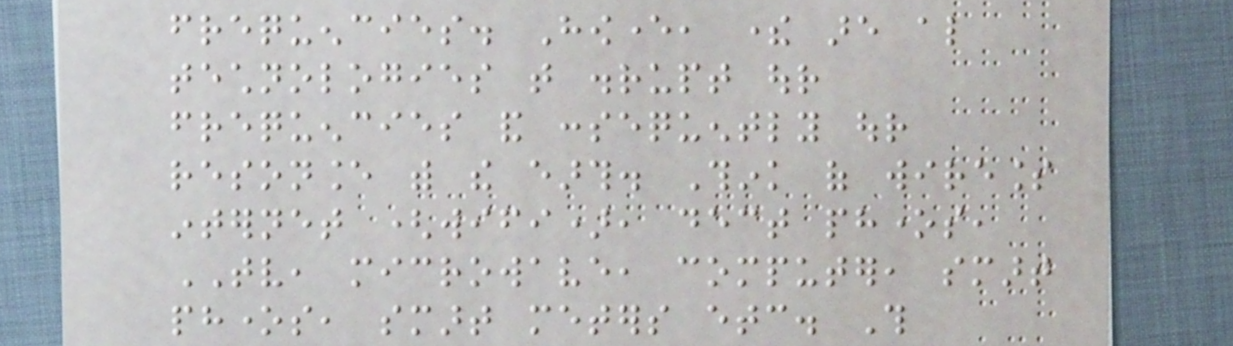frequencies. However, there are also
technologies that disrupt our
frequencies and consequently our
resonance with the earth. Think of wireless
internet (wifi), dect phones,
TV, microwave, computer, smart
phones, smart meters etc. This
